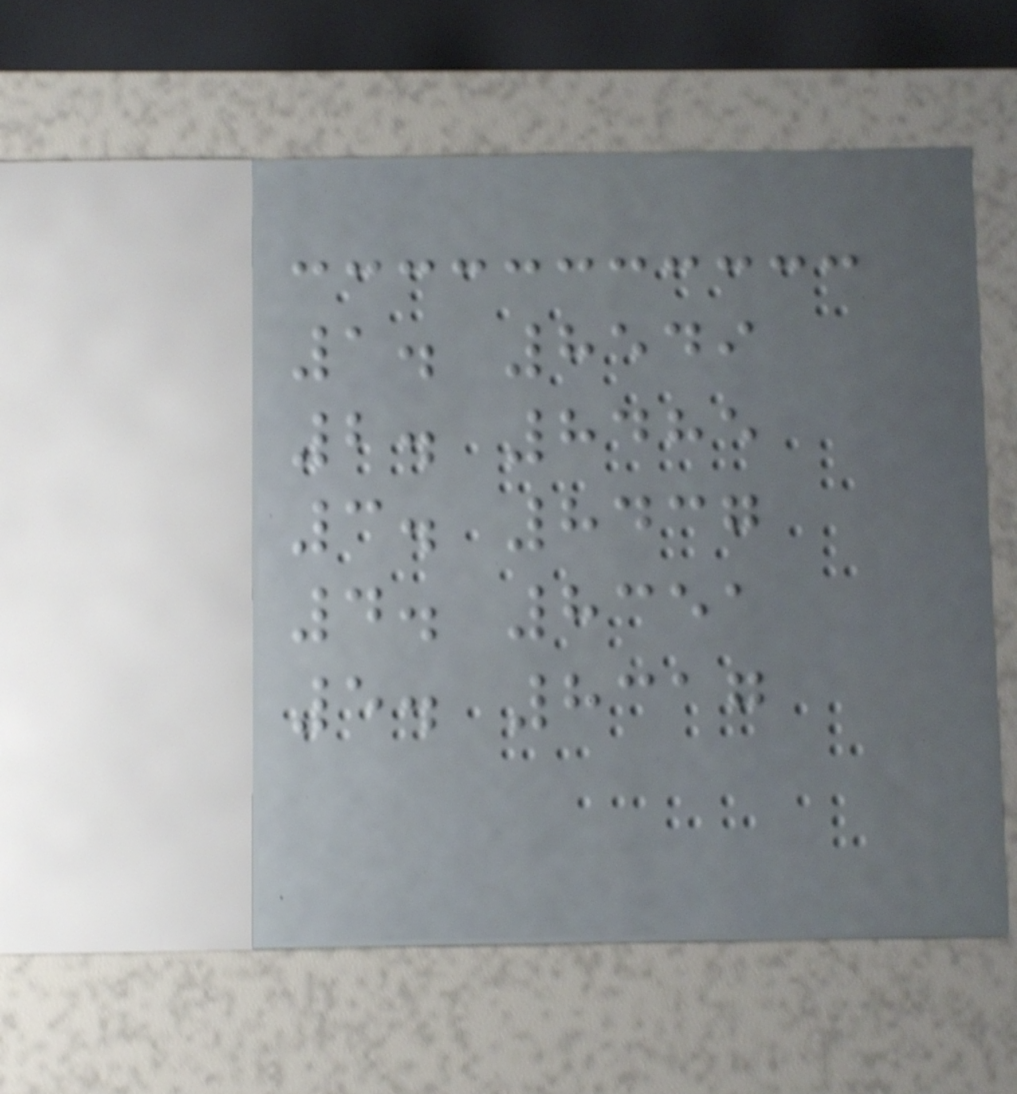1. 8549
2. 8485
3. 8437
4. 8351
5. 8317
